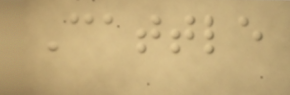Cattle
